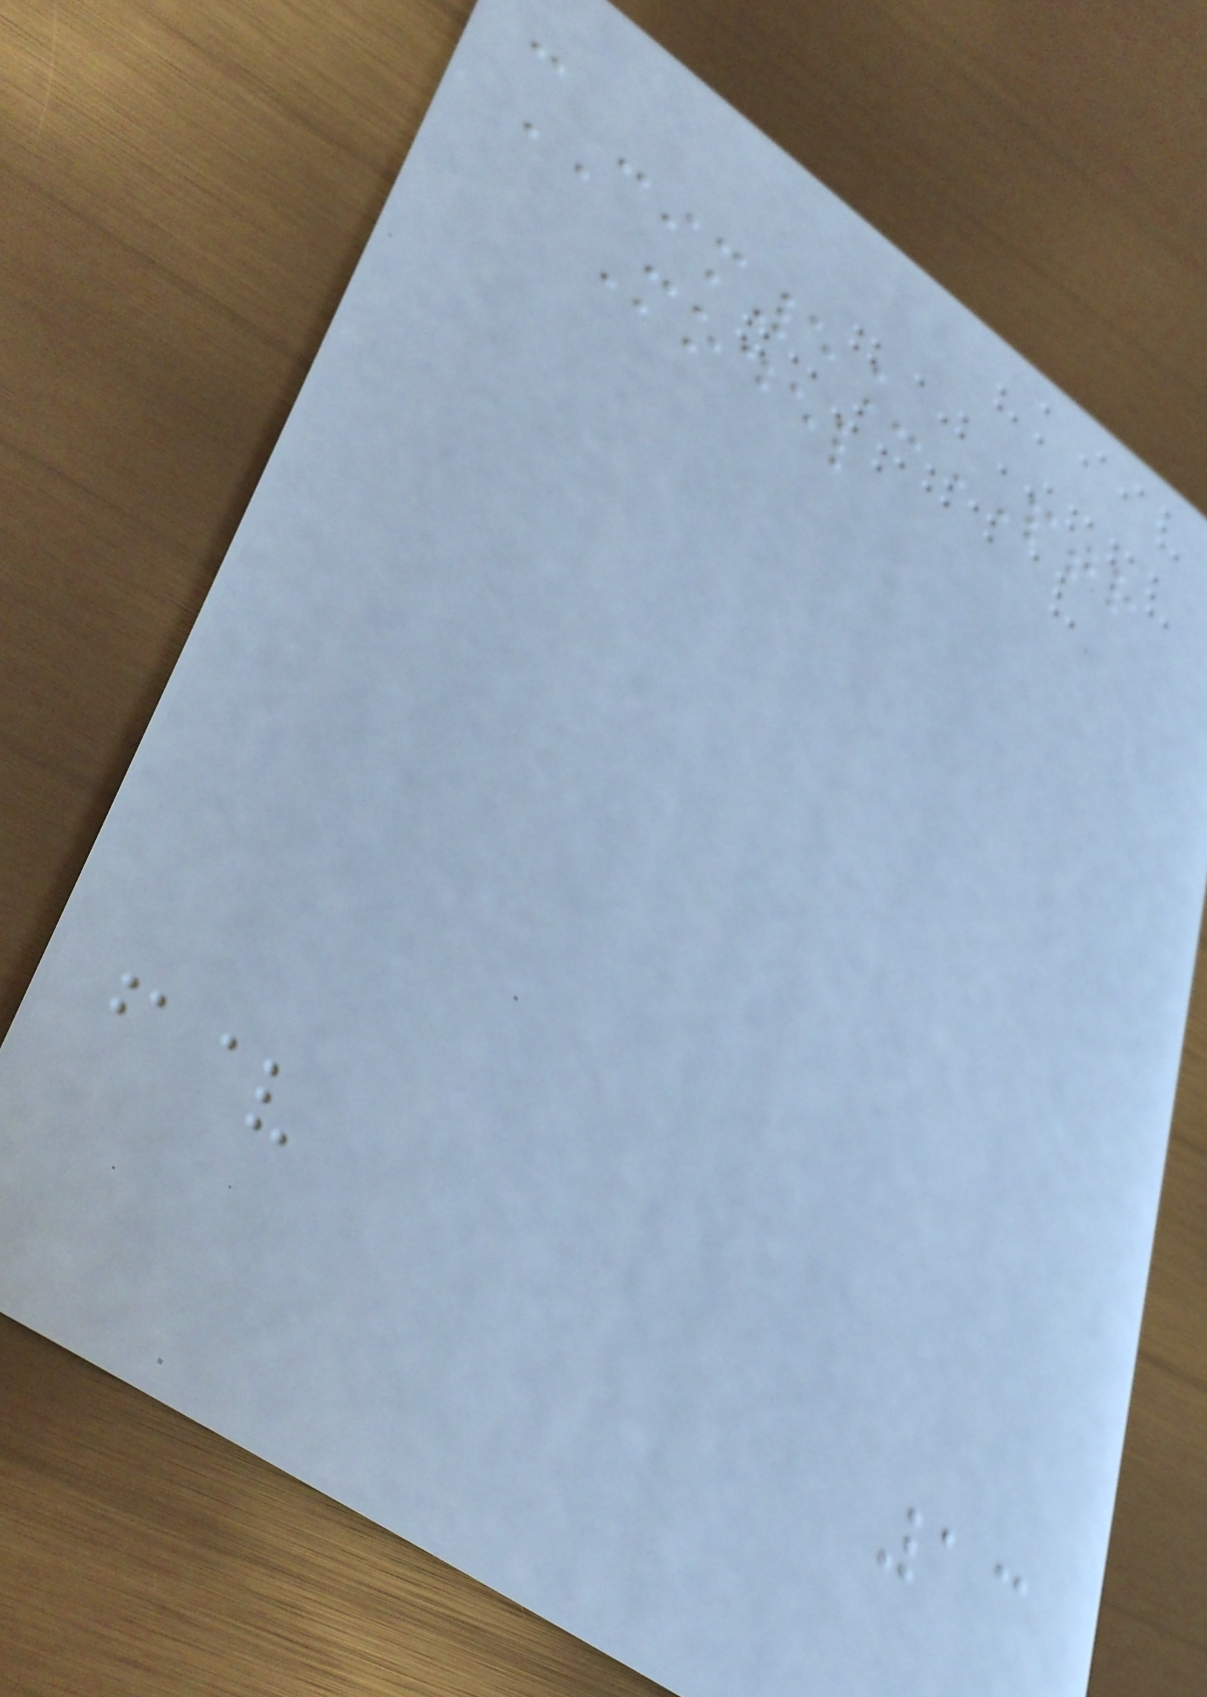-
CIM5_PTR
Model
13
